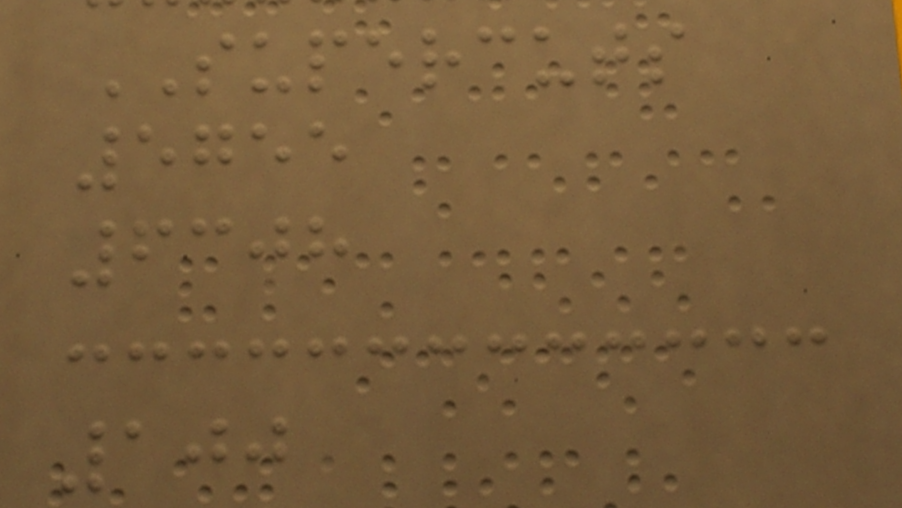SUPERCUTS
5755
6308
100
